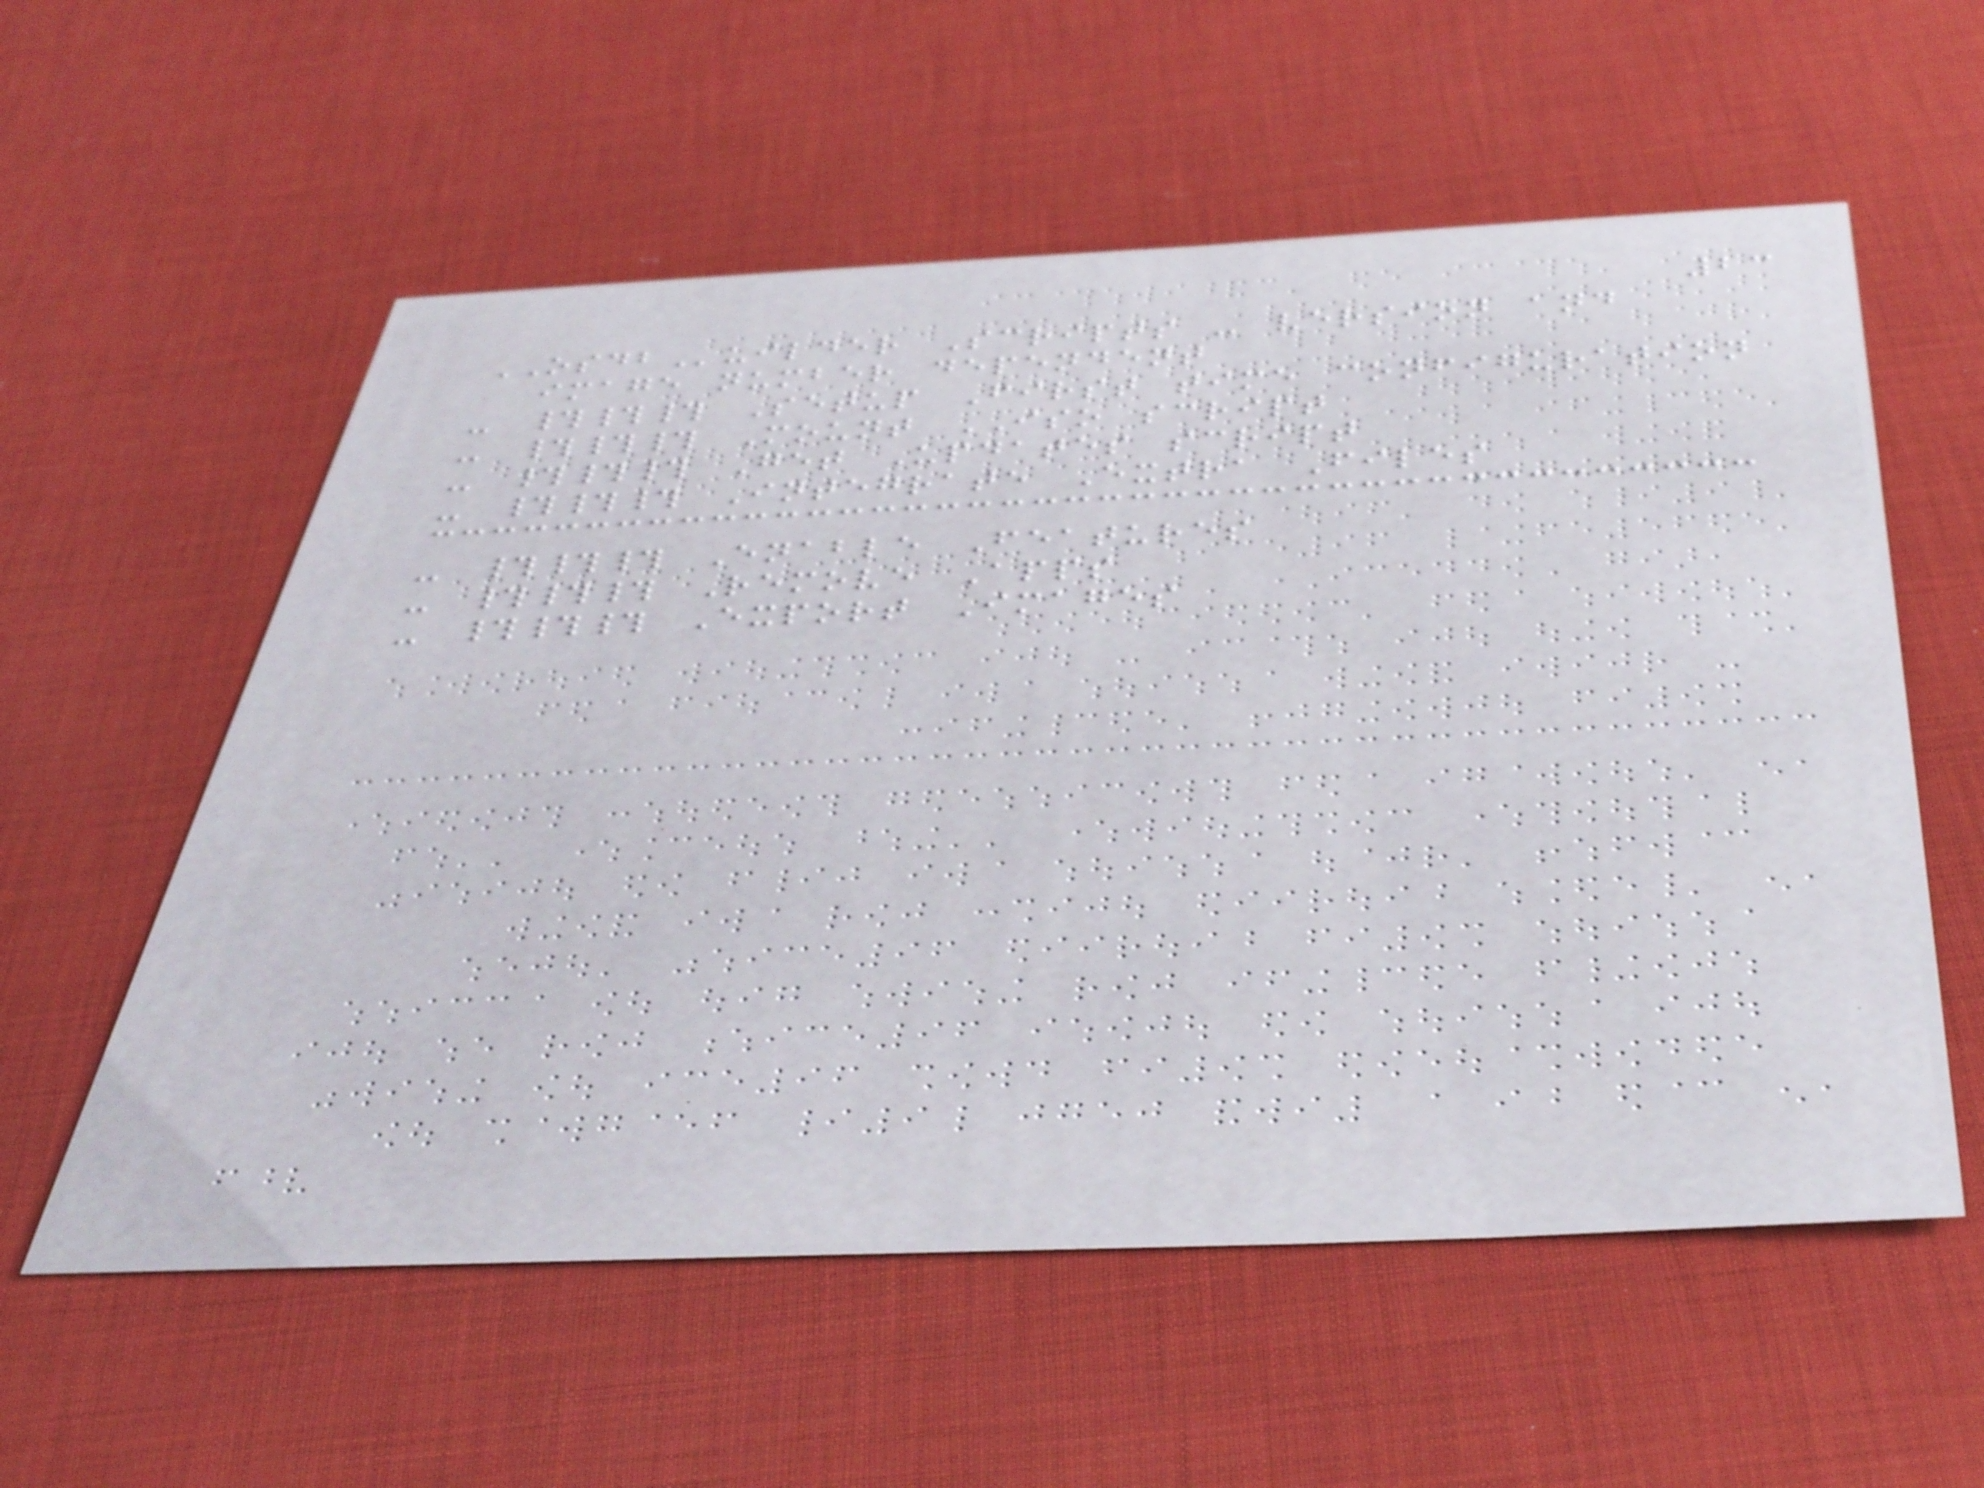23
OSDBuilder Scripts - version and
image number dependent
- ### Setup First time configuration
- ### Mount ISO script
- ### Get Updates script
- ### Integrate Extra Files
- ### Enable Features
- ### Remove Apps
- ### Export Images
